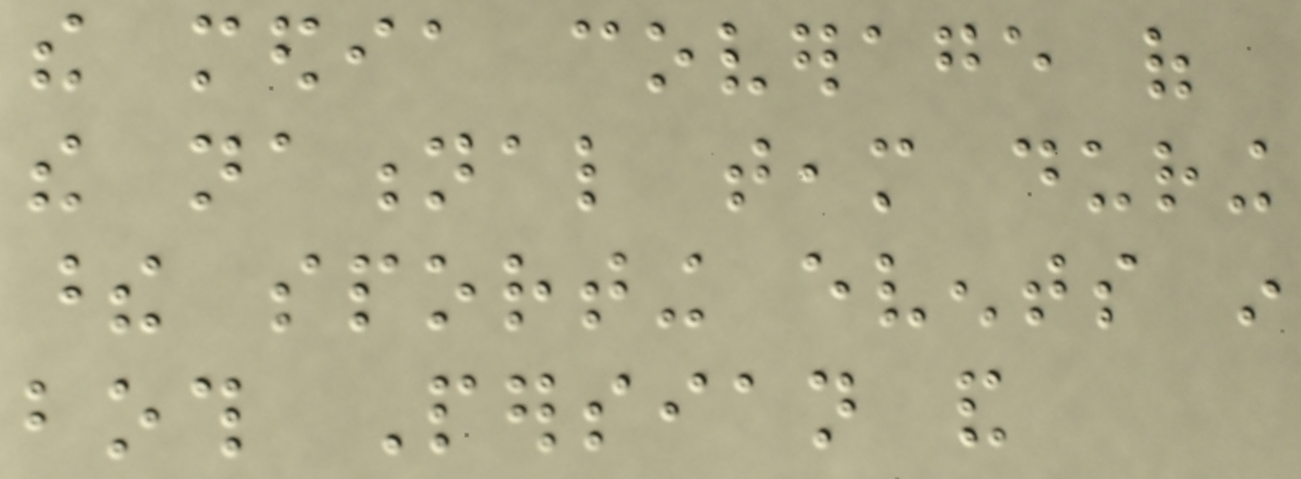the media coverage of
the national team during
these sporting events in
both Persian and
